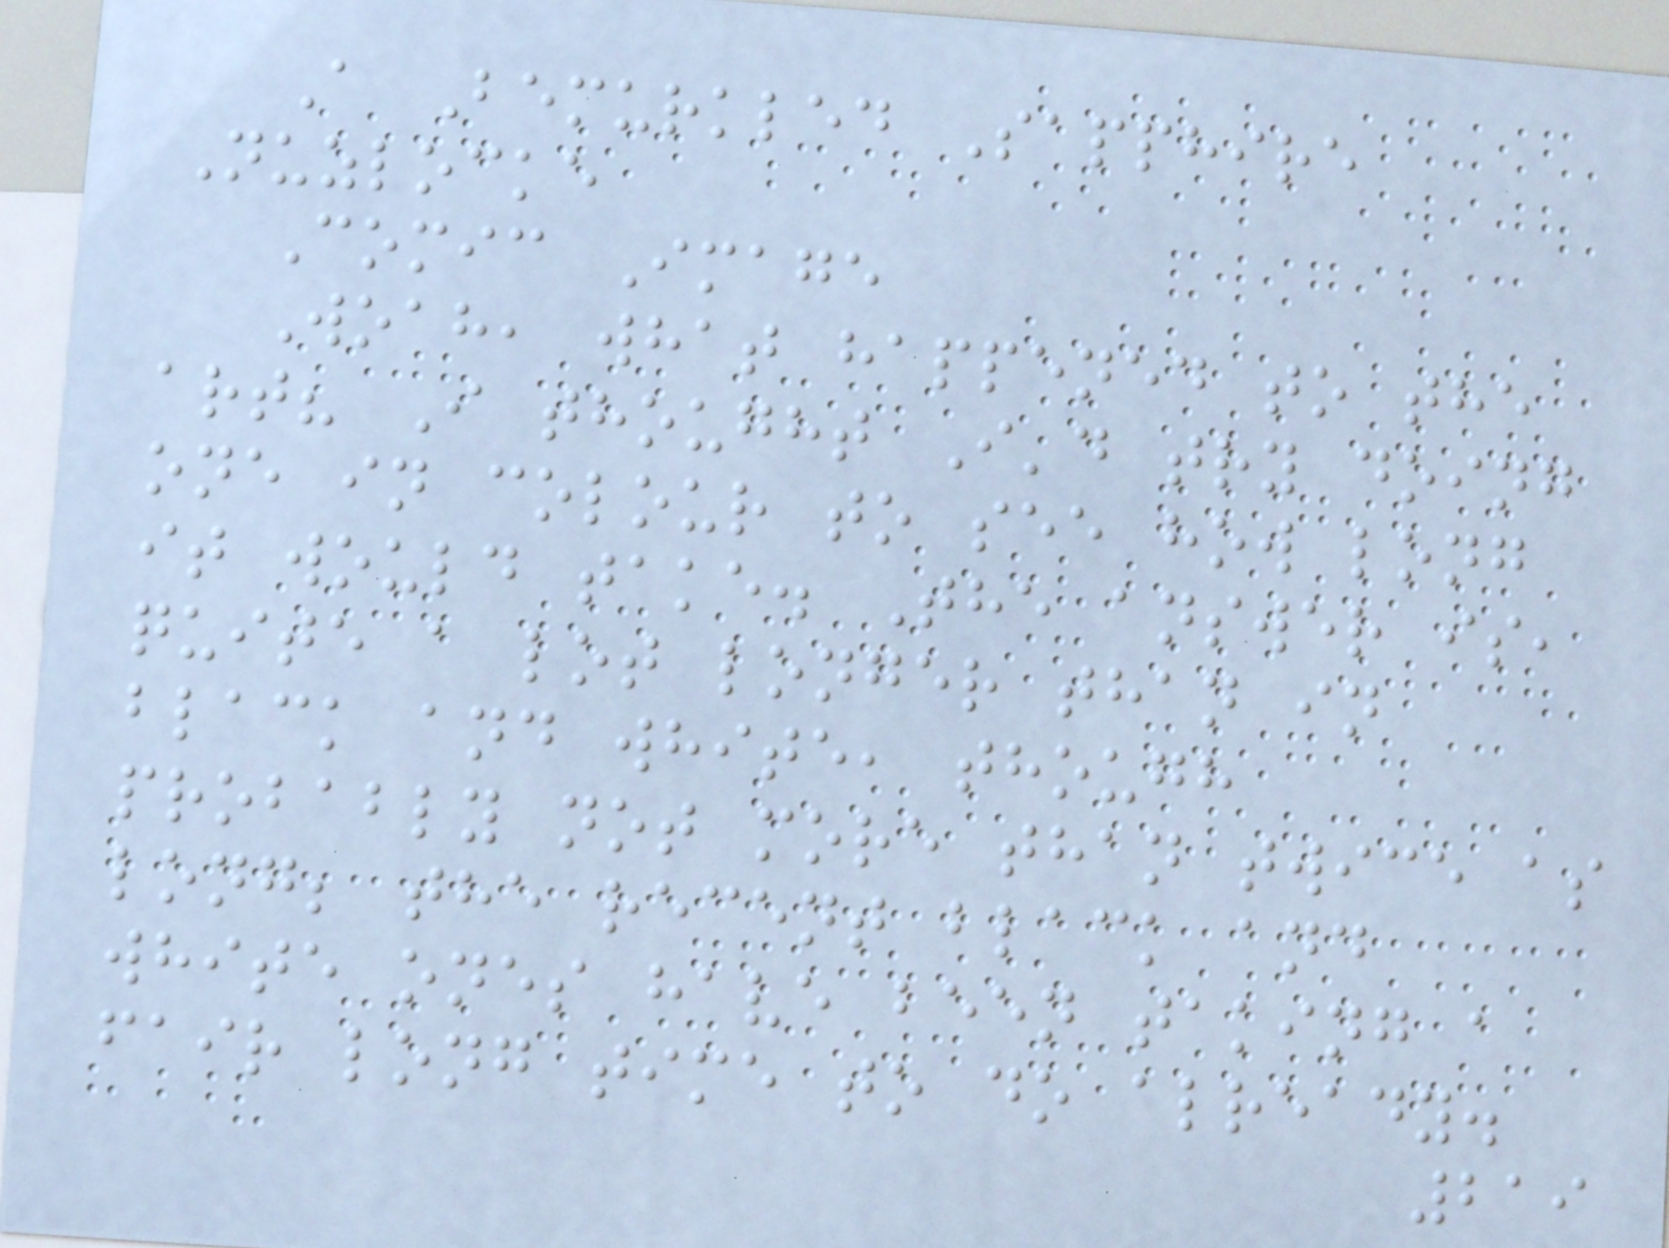A Bemurkled Sapphire
Nuzlocke
Comic Image
Woah, what happened to the
art? I thought I'd try doing
one in colour to see how long
it would take. The answer is,
quite a lot longer than in
black and white, though
probably not more than twice as
long; the recent black and
white ones have been taking a
fair long time to do already.
219
